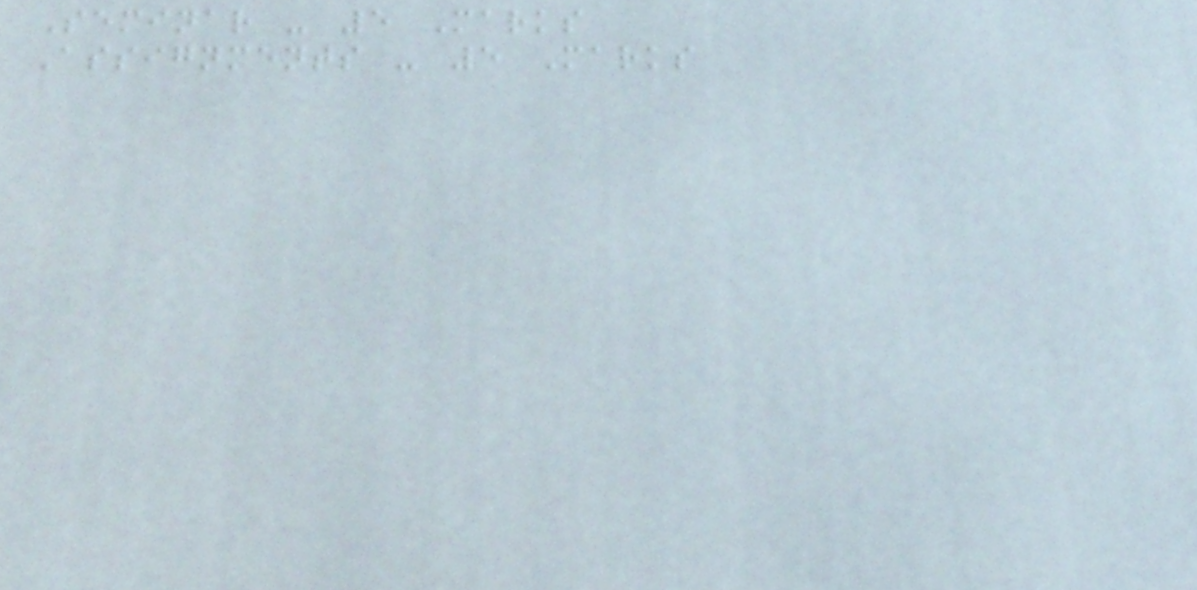Seminar - 5 Marks
Assignments - 5 Marks
